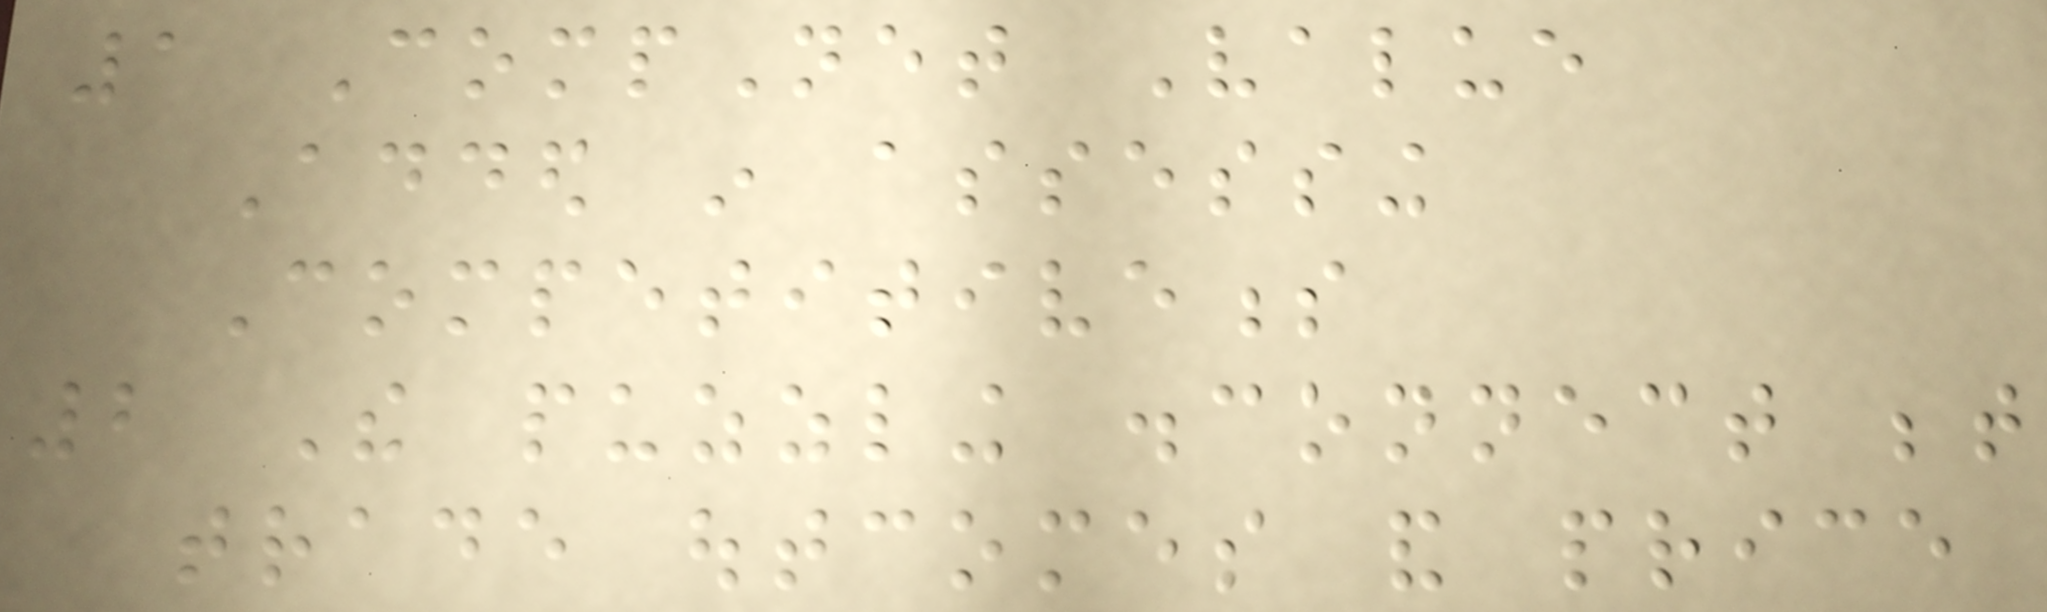1 CompNet Value
Added in assessing
Competitiveness
2 The puzzling disconnect between
trade outcomes and price
